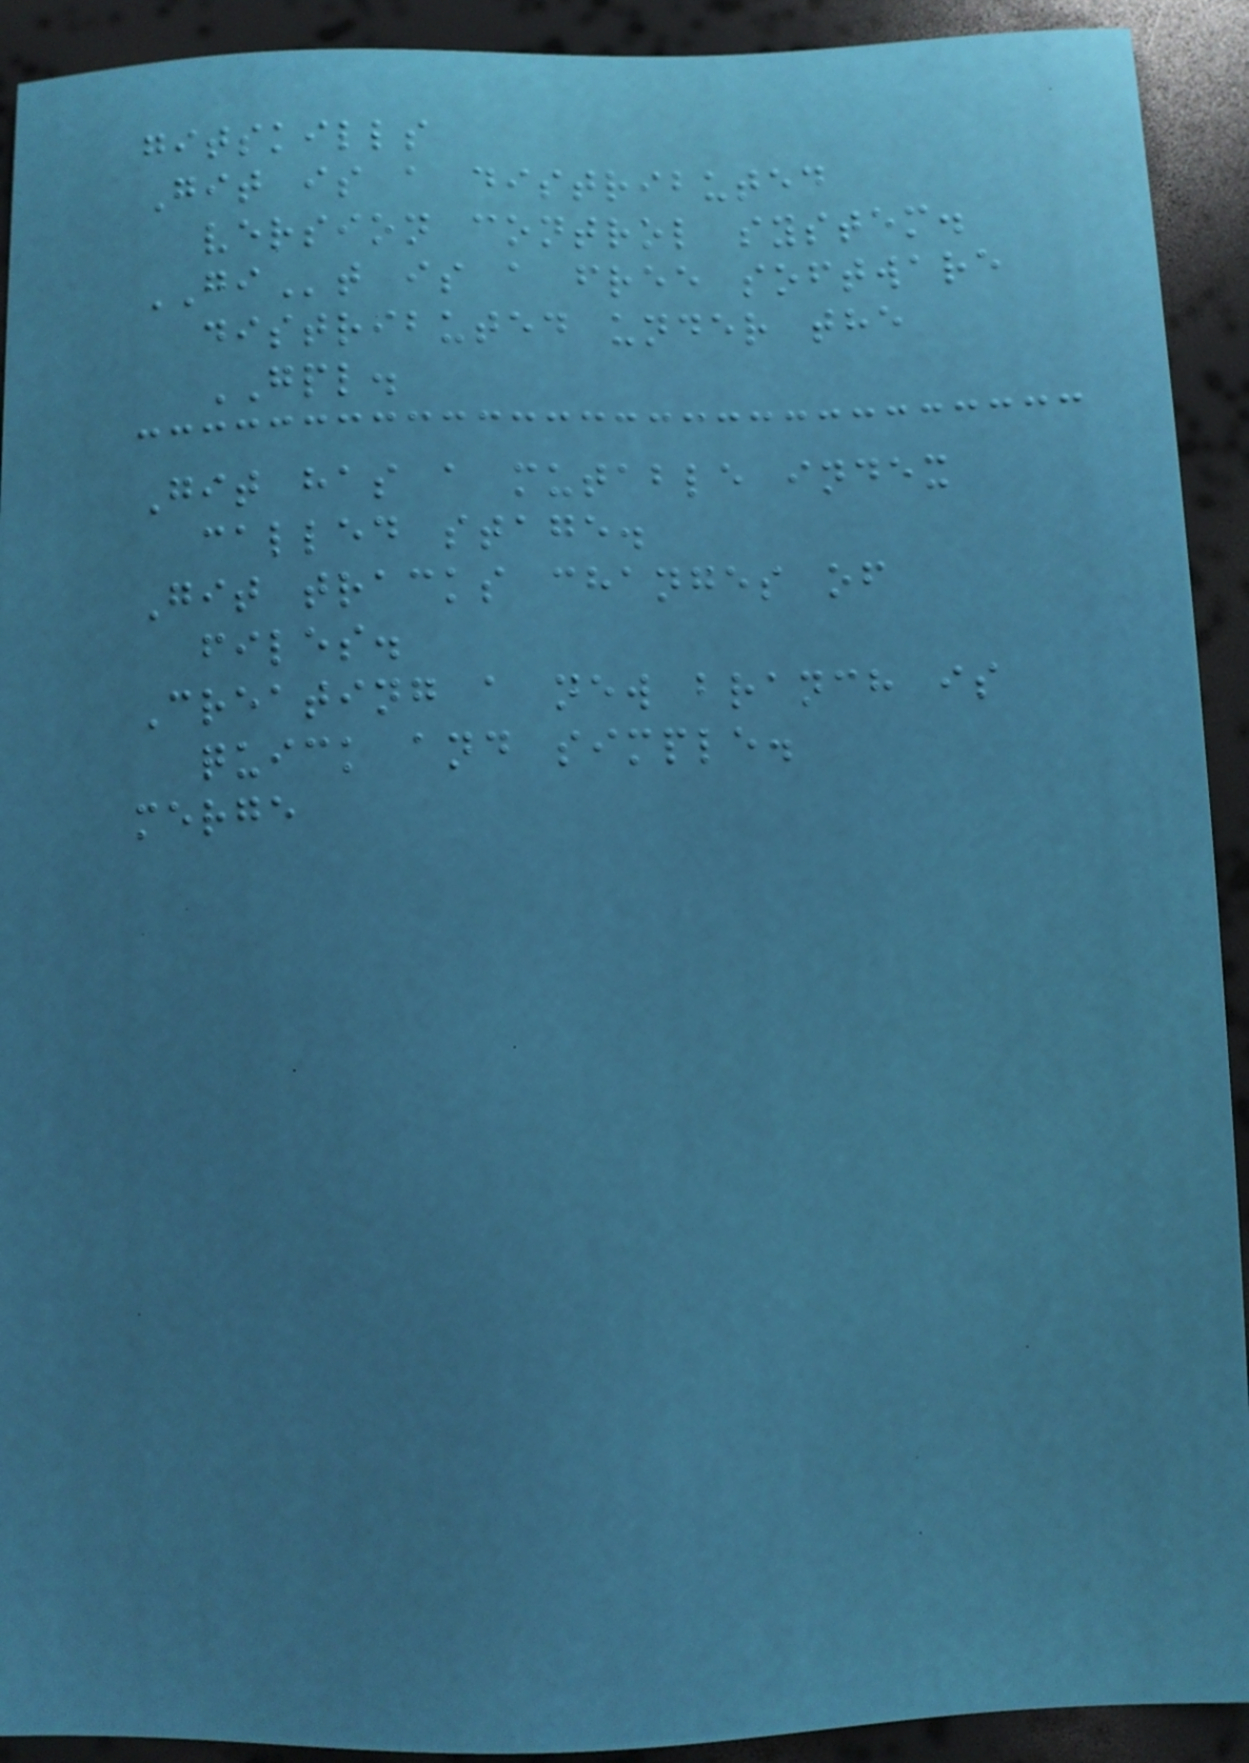gitskills
Git is a distributed
version control system.
GIt is a free software
distributed under the
GPL.
Git has a mutable index
called stage.
Git tracks changes of
files.
Creating a new branch is
quick and simple.
merge
